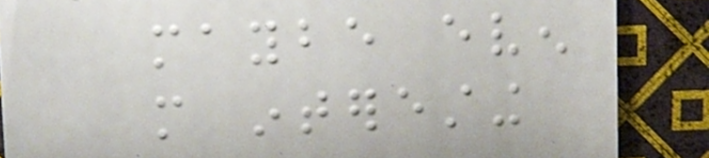maybe even
more interesting
